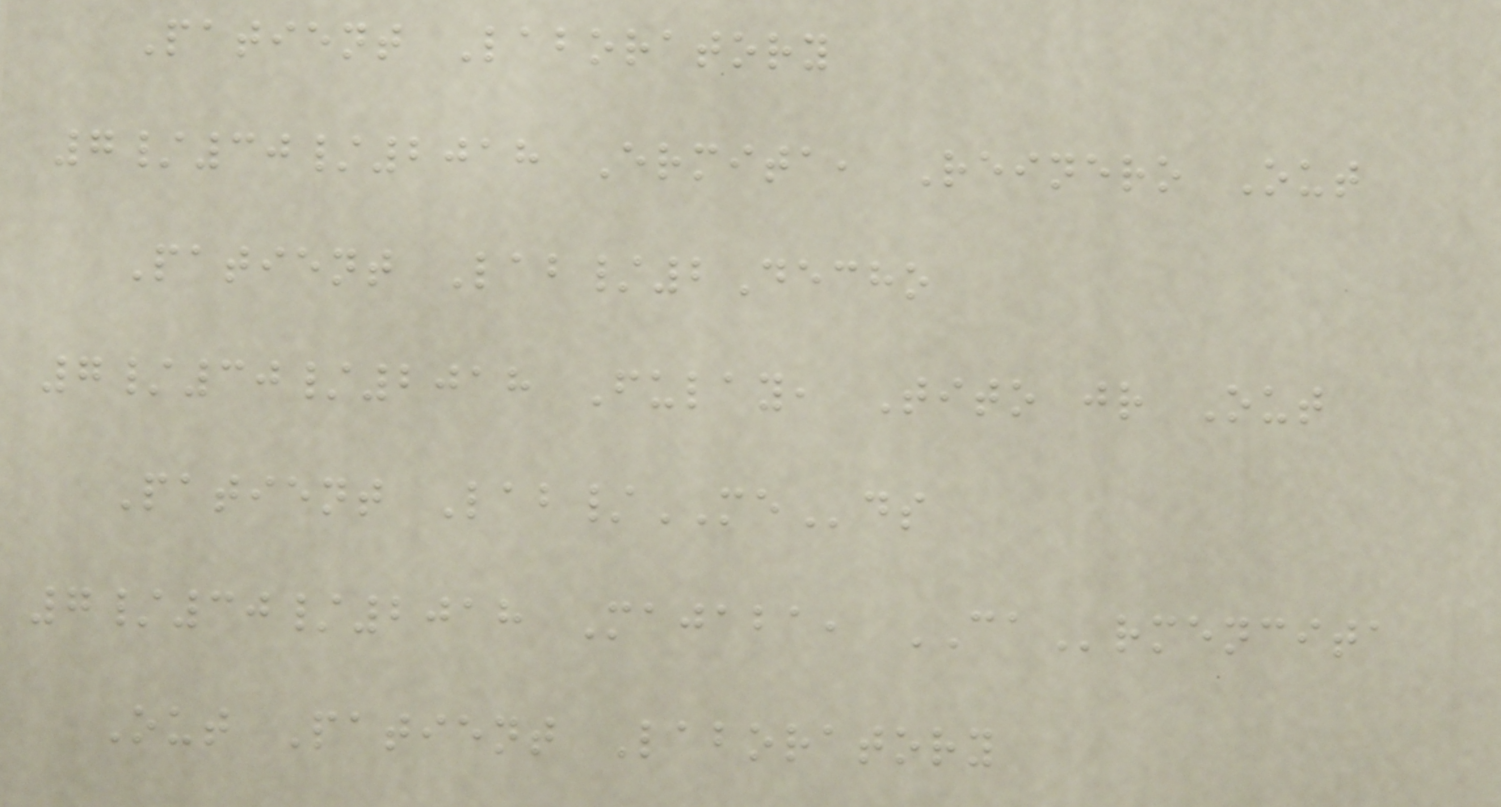Patient Laboratory
7/30/2018 Ermita, Reinero Out
Patient Lab/2Decho
7/30/2018 Fulay, Tito jr Out
Patient Lab/MEds
7/30/2018 Majaba, CArmencita
Out Patient Laboratory
